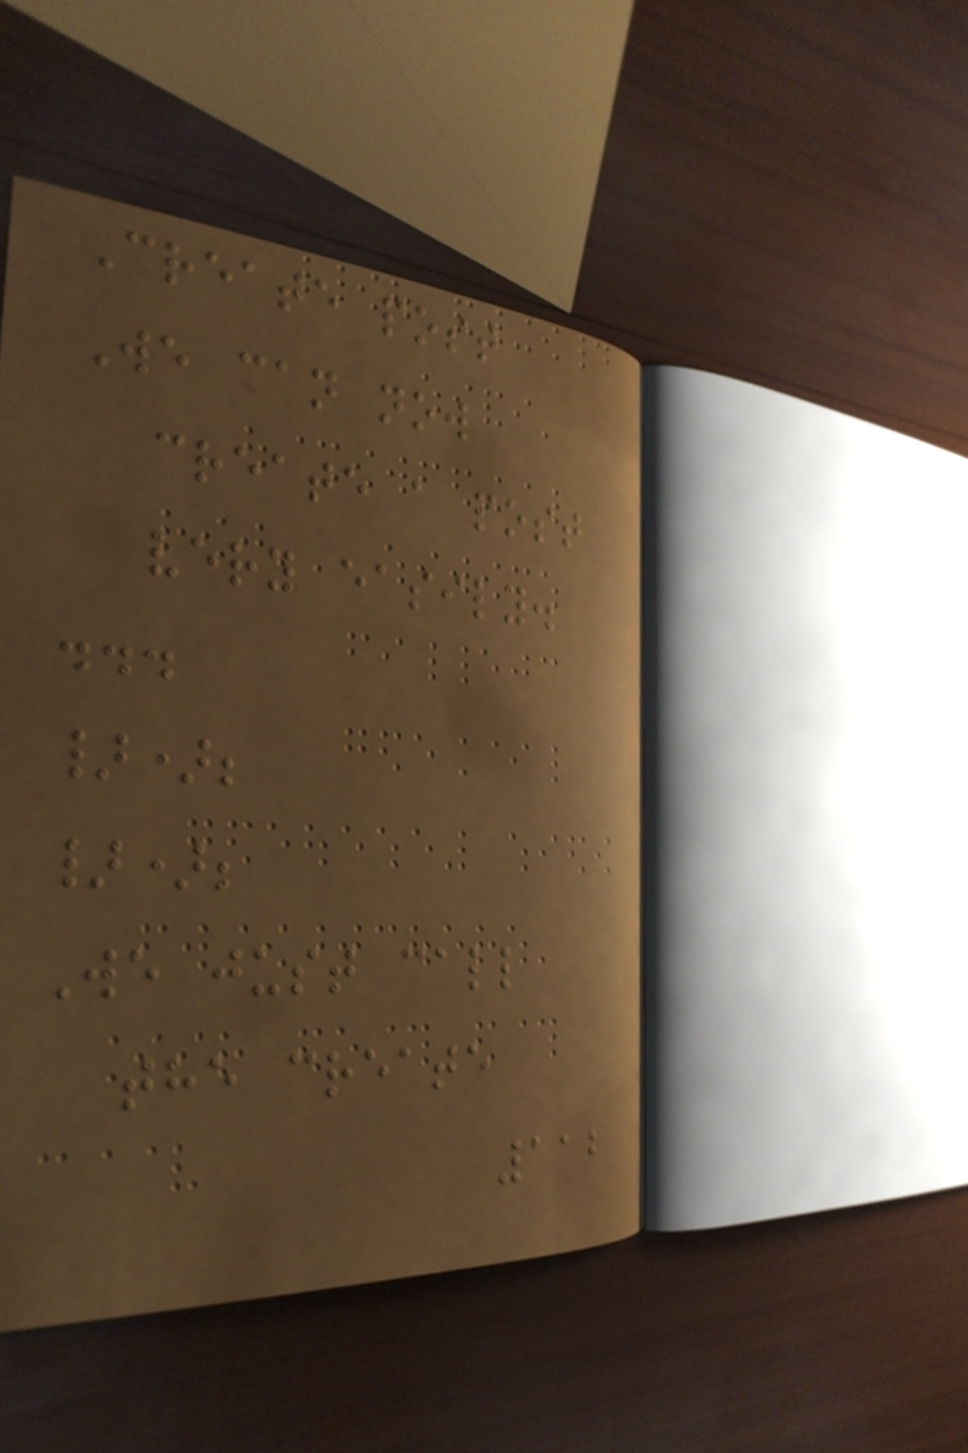Create post
We can now
create a post
very easily.
...
});
});
We just call
the create
112
